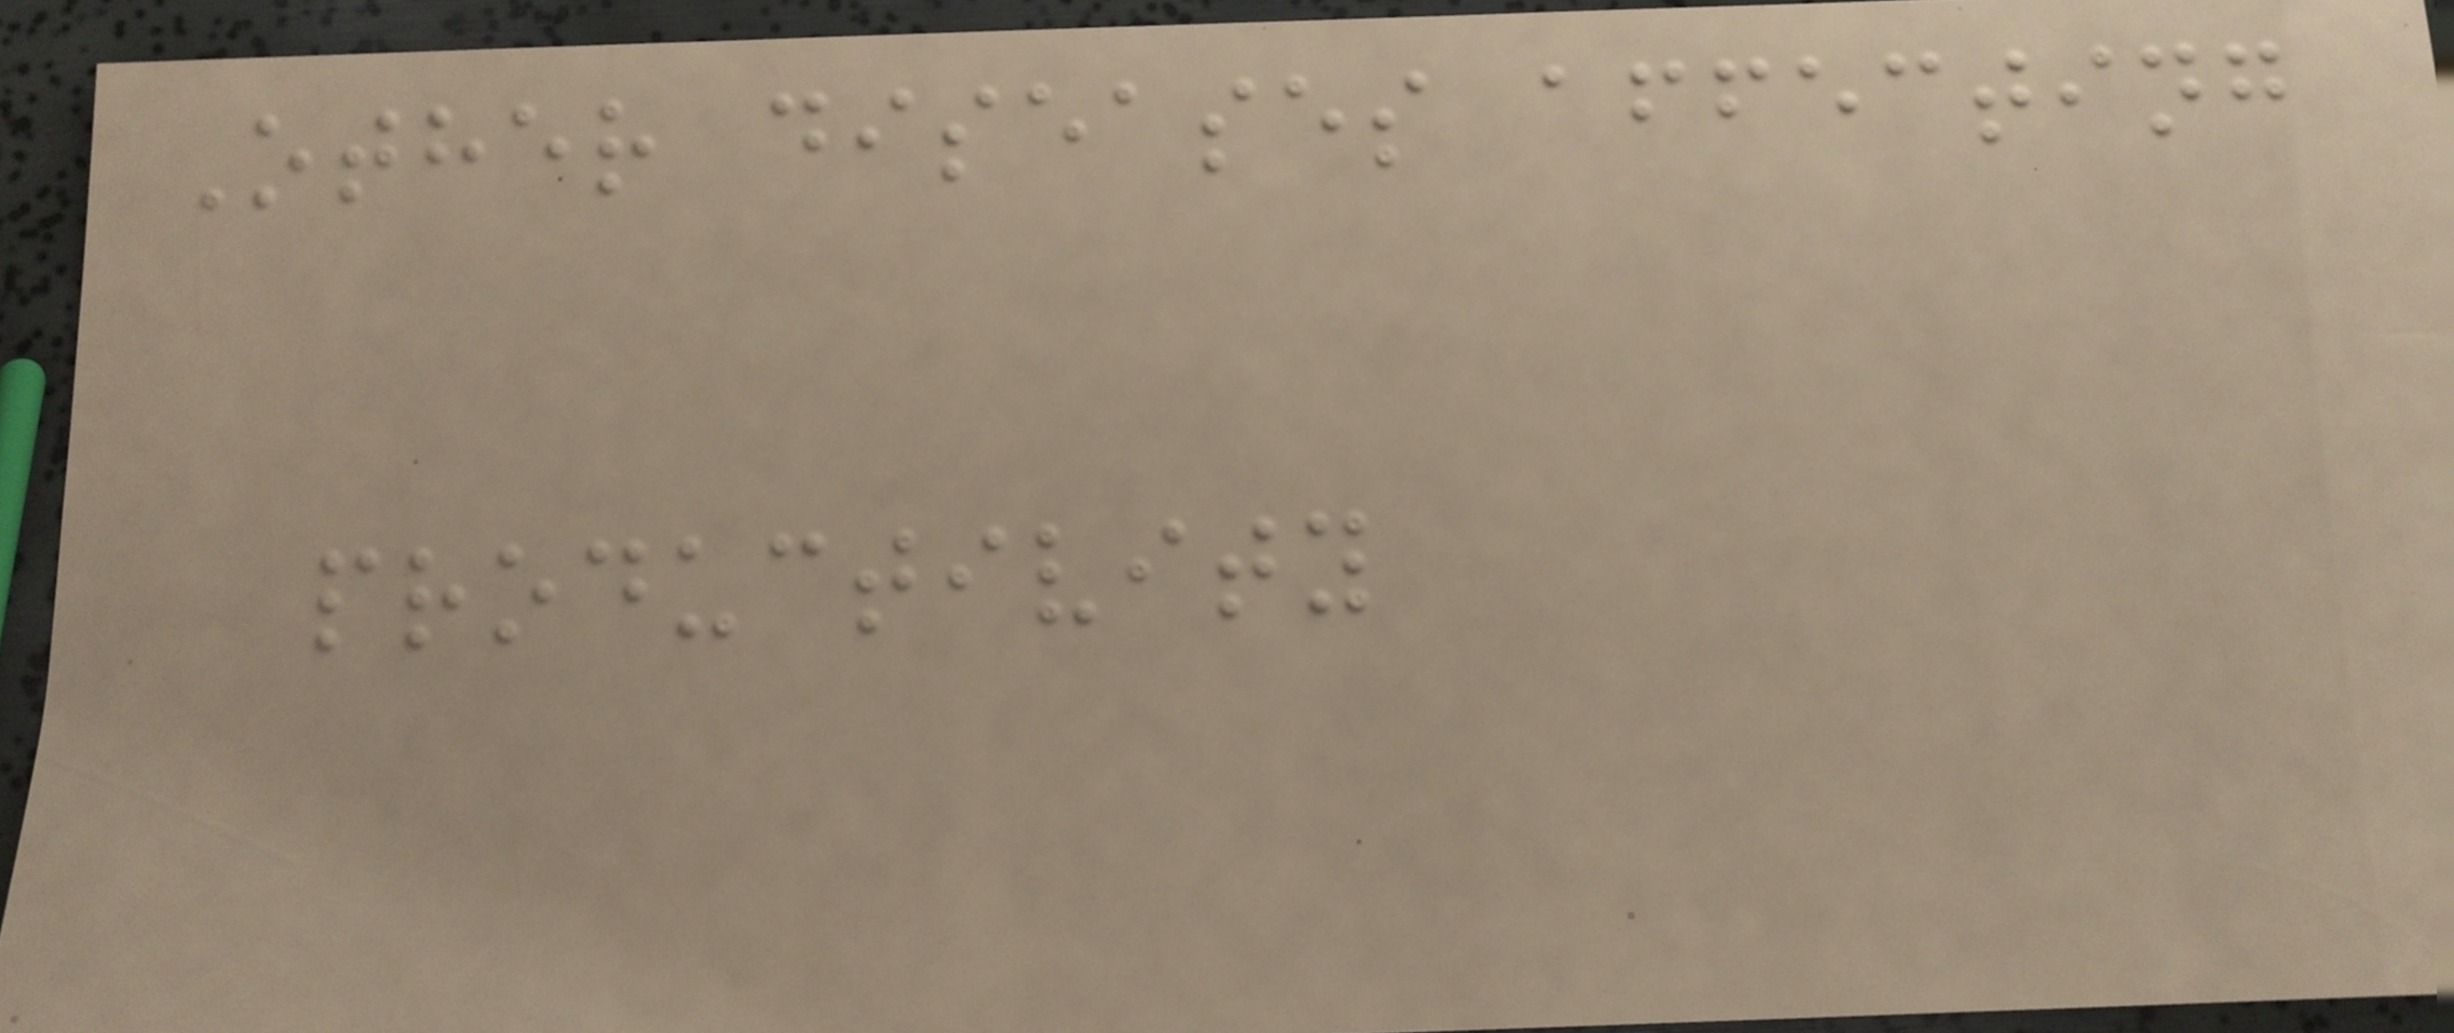Other diseases affecting
productivity
